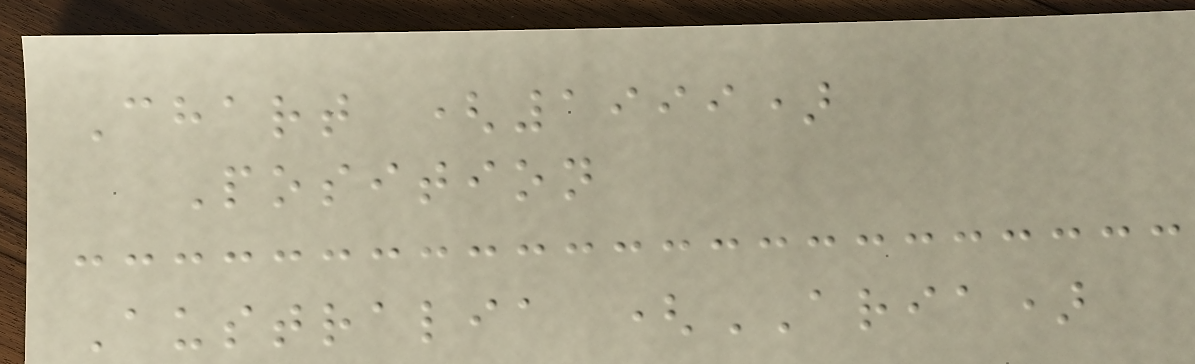Chart (1999)
Position
Australia (ARIA)
